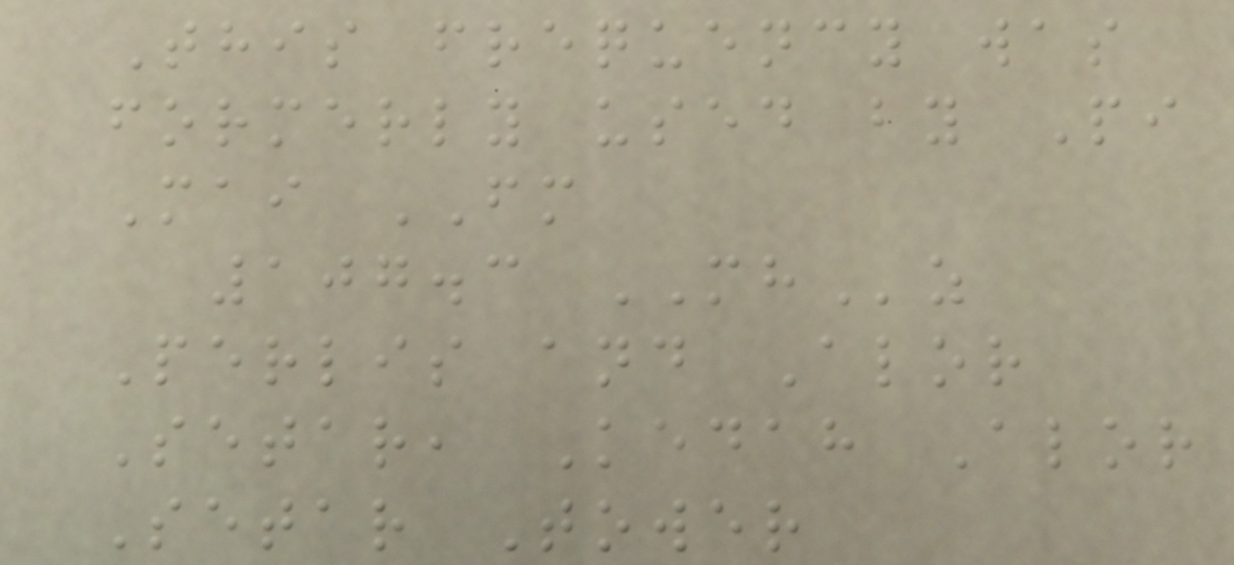This frequency was
formerly used by Pi
Mai FM
107.3 MHz
Perlis and Alor
Setar, Kedah Alor
Setar Tower
